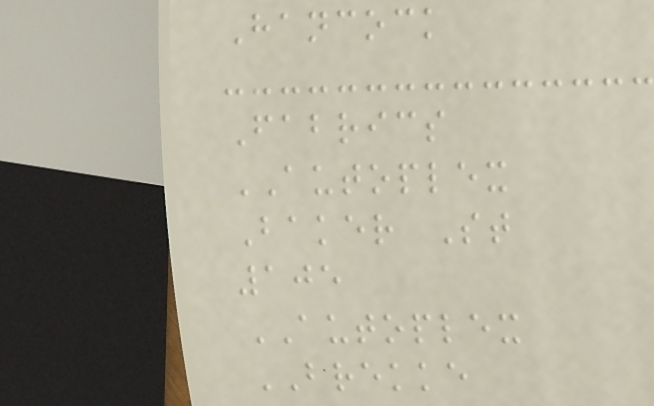Hancock
Fabrics
AUTOPLEX
Baker St
105
AUTOPLEX
BREKKE
